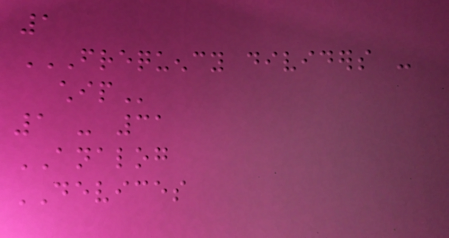1
FREQUENCY DIVIDERS -
CHIP
1 - 31
ANALOG
DEVICES
